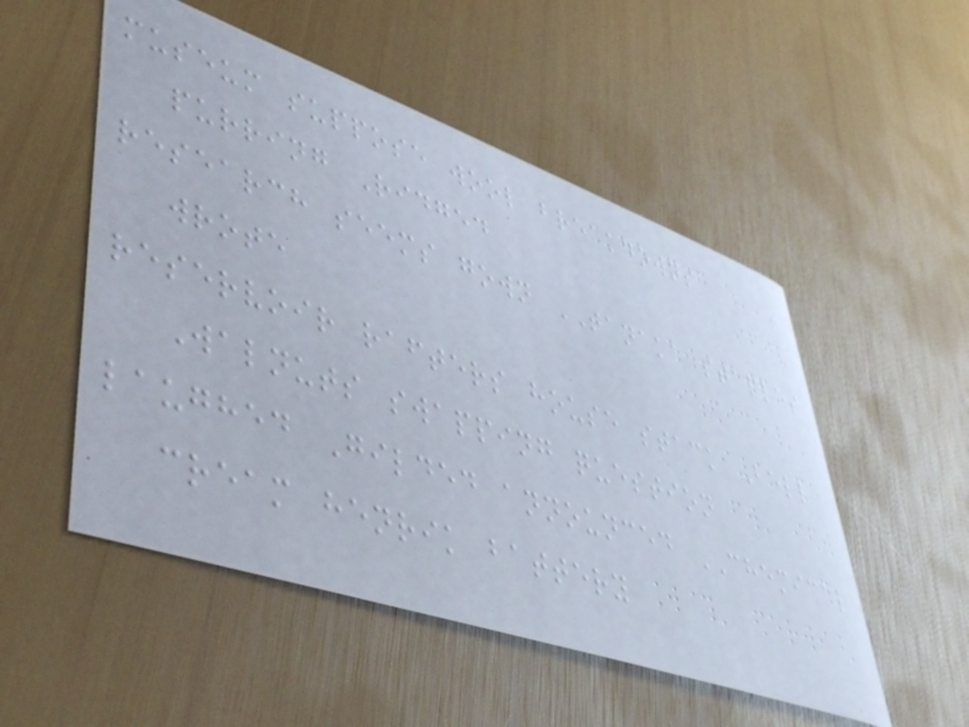museum suppose wool breakdowns
purring Ridged
research seems gown TANAKA staples
wrote
reservoir rafters house stack Bell
Walnuts swapping question
laughed Gilded announced CHEMICAL
cream henrik battery
